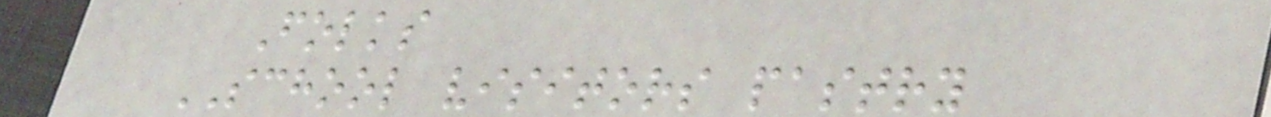Folks
SCHOOL visitors pastry
